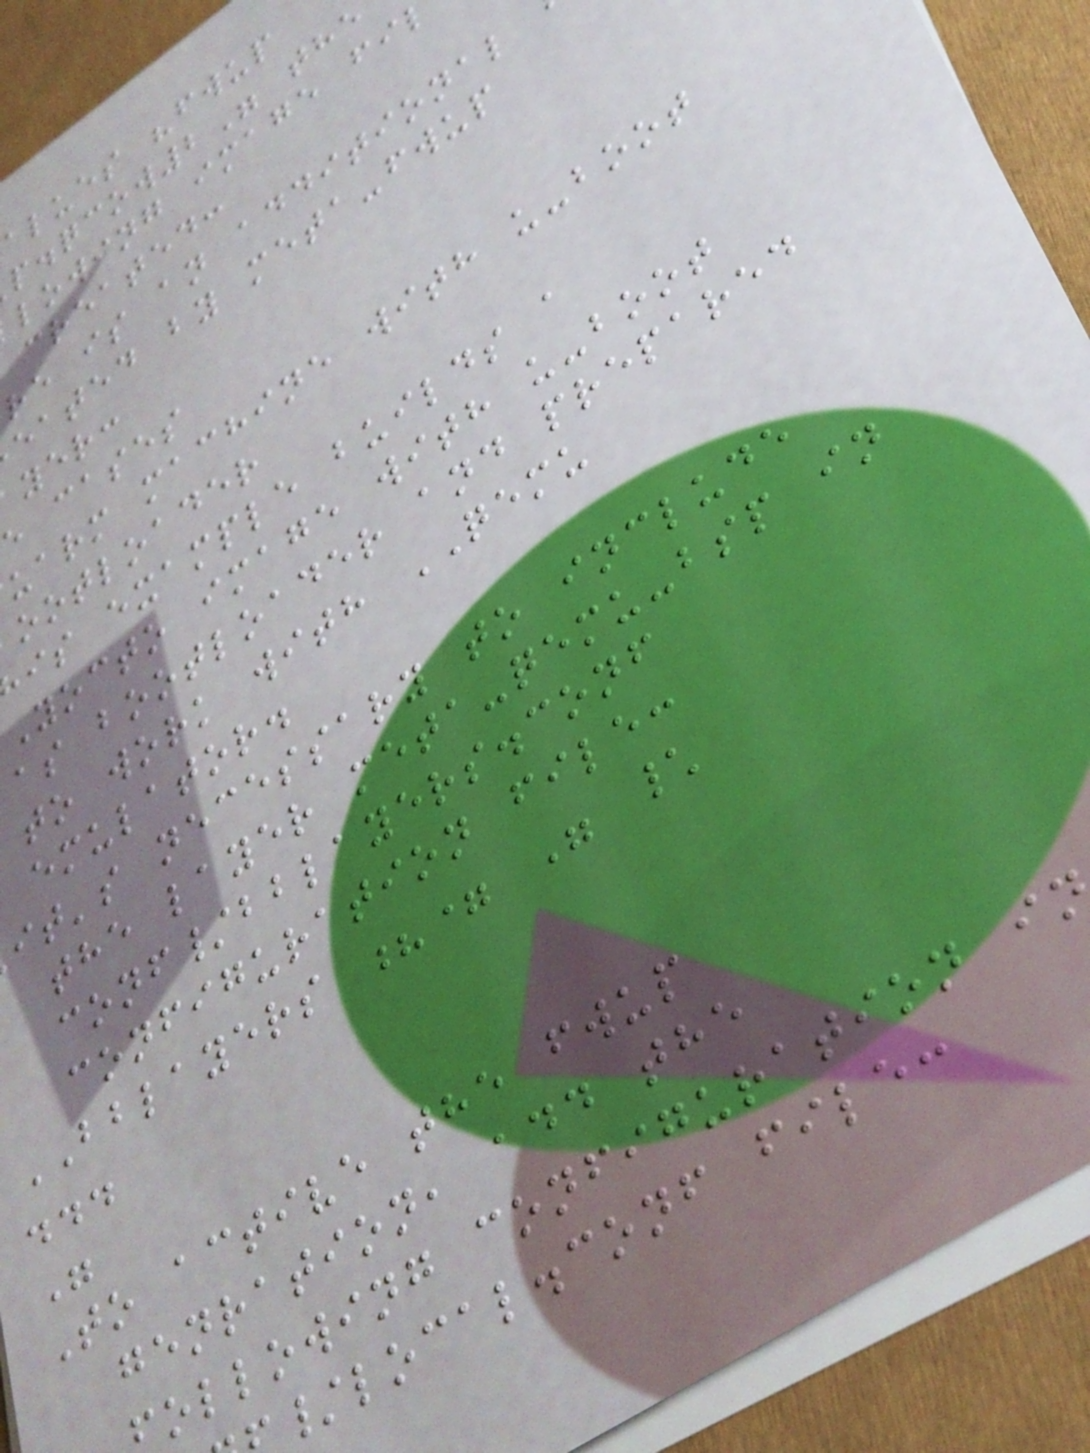alues "fwup
p.qcow2" the
lowing image fi
created:
re is an additional
eated by meta-fwup
yer:
e cases
uarm machine with u-boot
ootloader
is example builds a
Yocto image with u-boot
as bootloader and prepared
to work with QEMU
emulator.
it's necessary to include
the layer meta-qemu-bsp in
conf/bblayers.conf
configuration file:
BBLAYERS ?= " \
...
"
To active the fwup
genration, add the
ollowing configuration i
/local.conf file:
